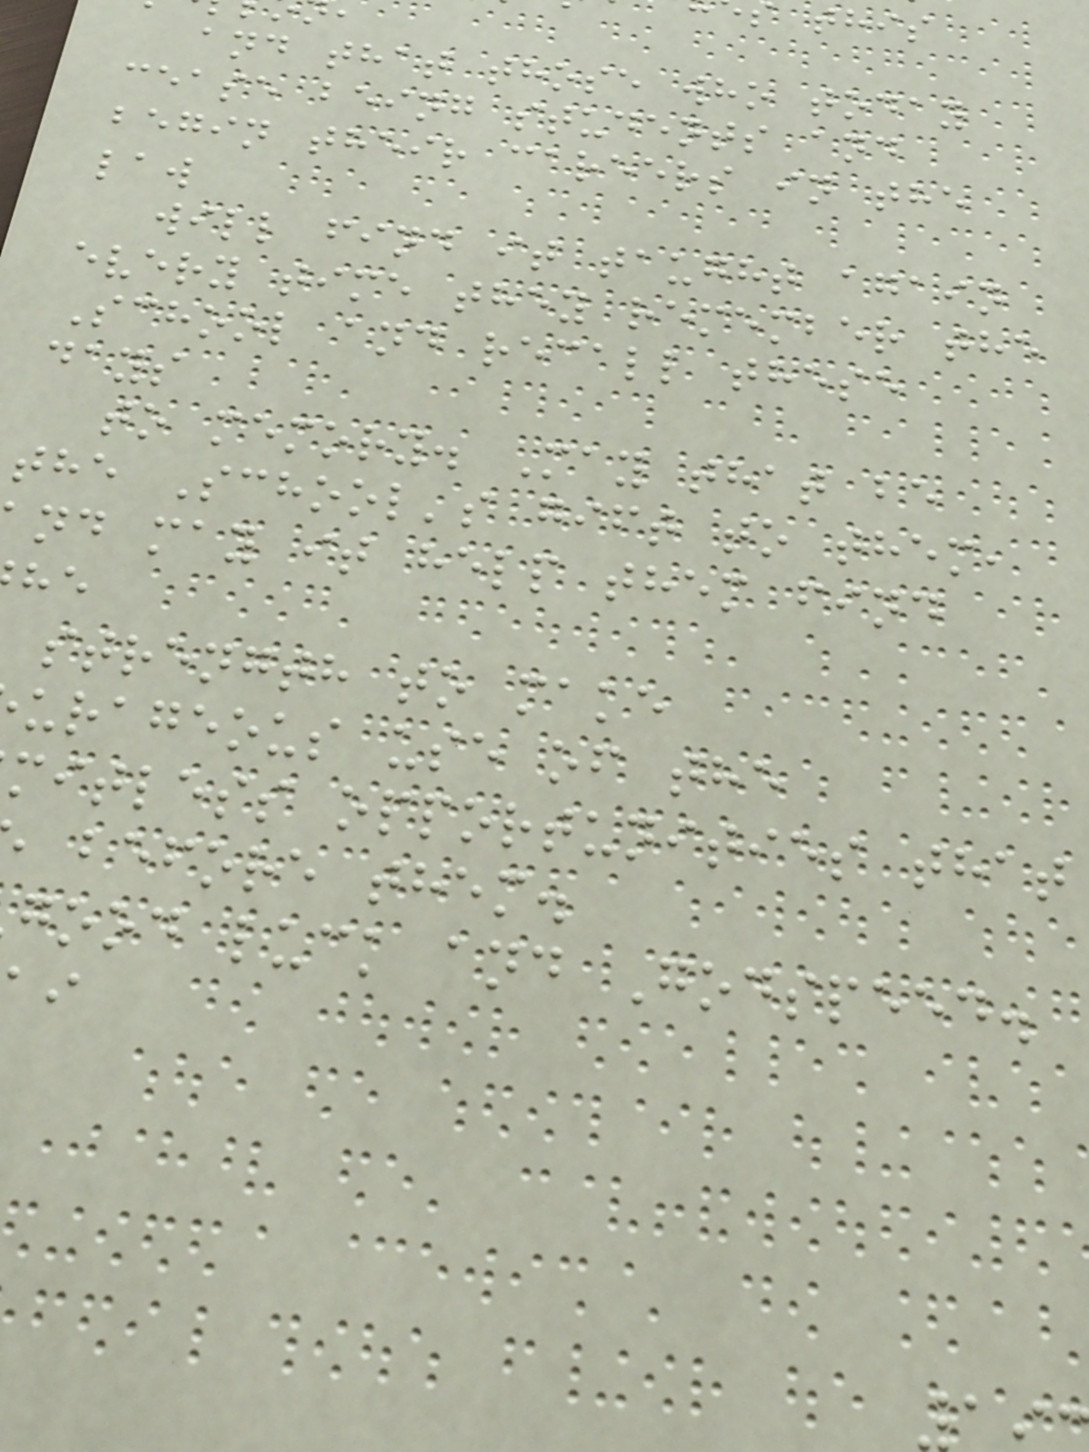and that those who today
cease being students and
begin their careers in the
law
will find it taught again
every time they remember the
School and recall these
days
to memory. May that be
the School's gift to them,
nd may it help them find
strength to make
urageous use of the
mitless opportunities that
before them.
good luck and Godspeed.
